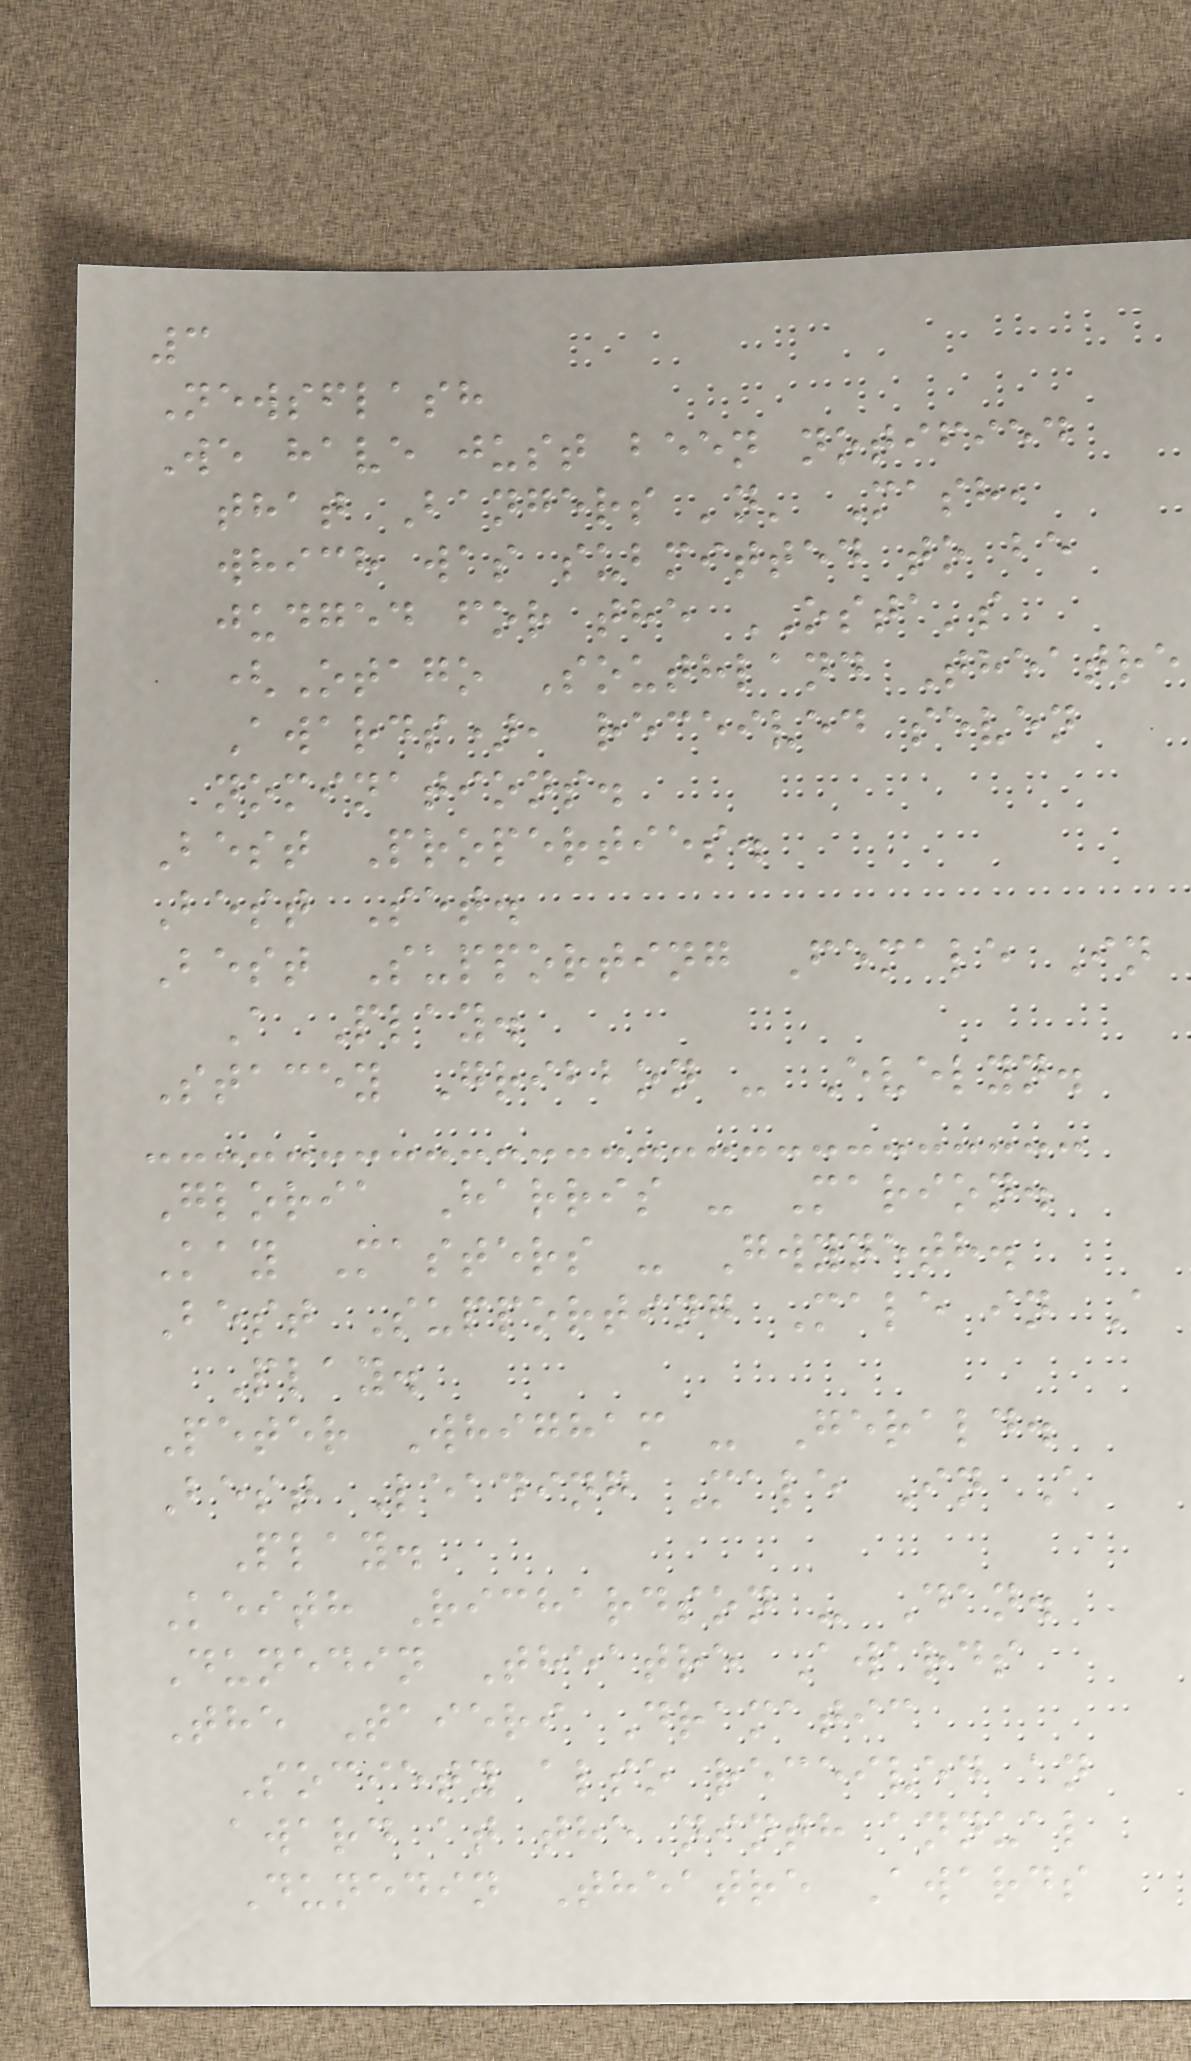3
Newsflash
We have just been notified
that Bangers 'n' Mash,
which was submitted to be
judged for the OSTA's
(Otago Southland Theatre
Awards), received seven
nominations.
Best Properties.
Best Set.
Best Supporting Female In
A Play.
Stacey Gribbon - Evelyn.
Gloria Harris - Marion.
Kay Masters - Gwyneth.
Best Supporting Male in A
Play.
Peter Whigham - Gerald.
Best Leading Male In A
Play.
Keith Richardson - Dan.
Dunedin Theatre Awards
The Taieri Dramatic
Society also received an
award at the ninth annual
Dunedin Theatre Awards
